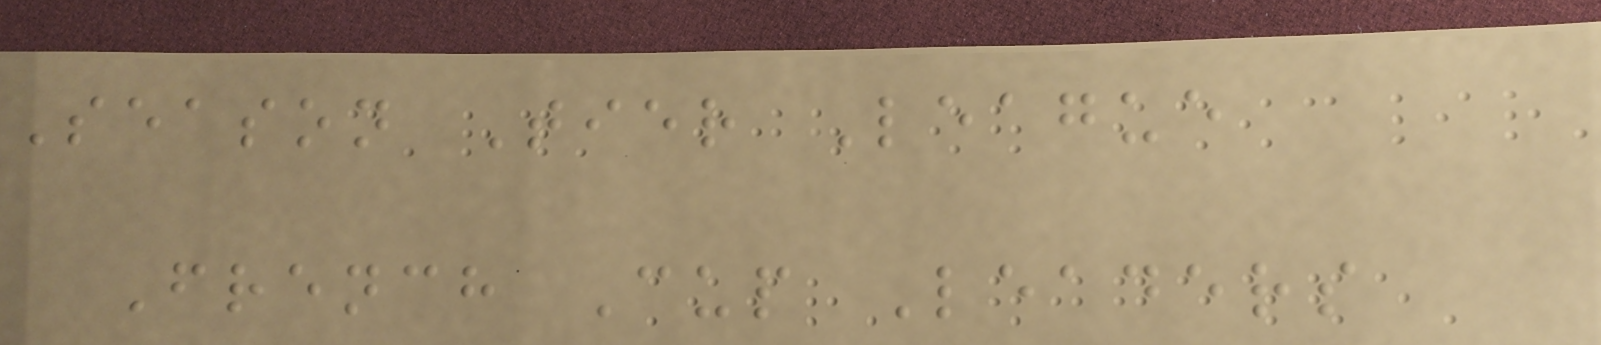Season Tier League
French Cup Leaders
